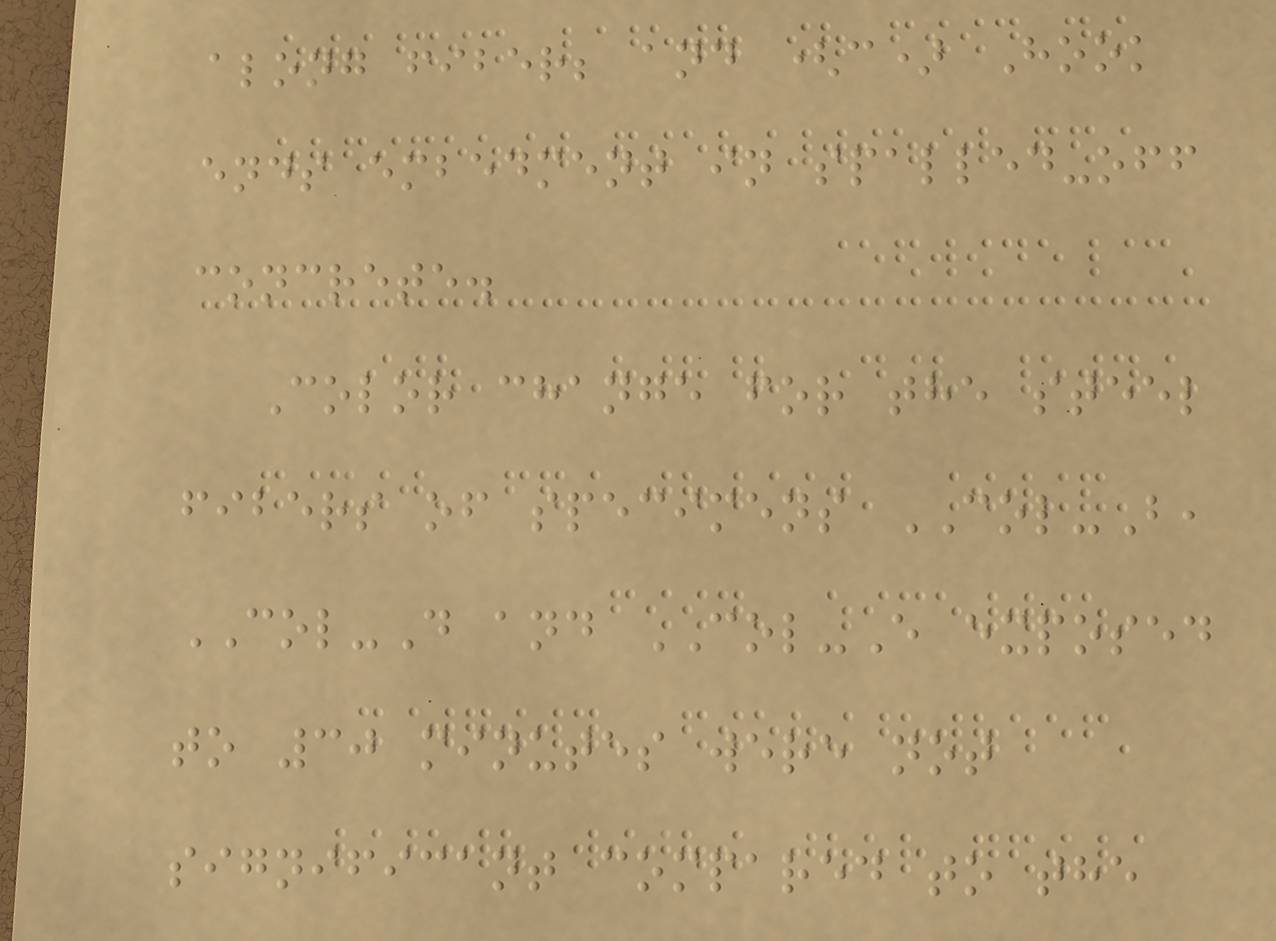along fiber; and (c) Hook
ends embedment in spalled-off
concrete.
Color change for the steel
fibers of specimens COL-B,
COL-D and COL-E exposed
to 30 minutes were not
significant compared to the
